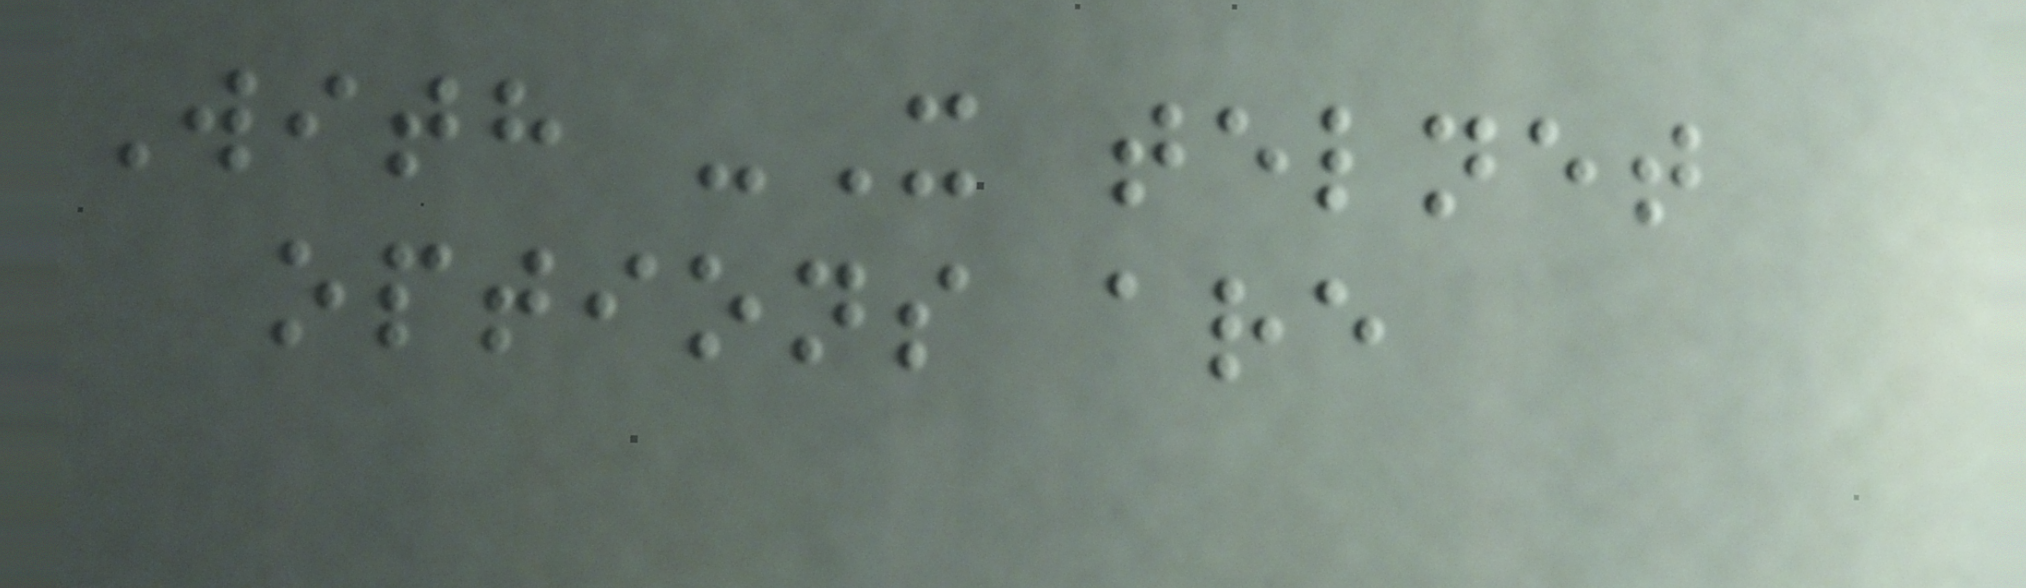With -X telnet
options are
